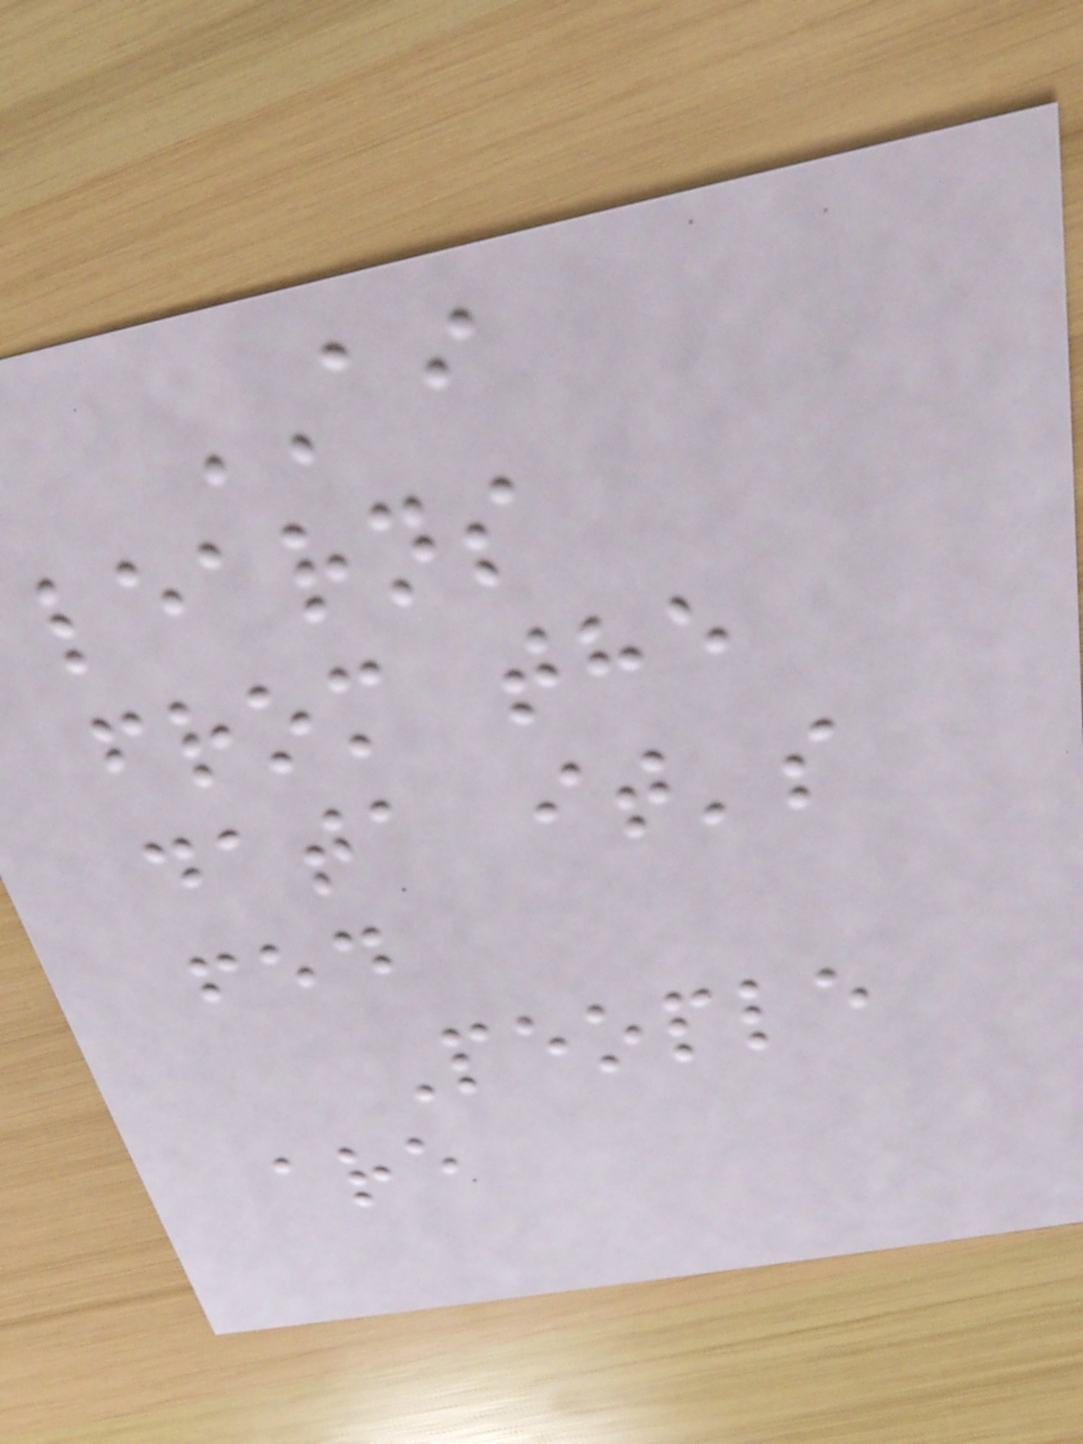AI
learns
from the
data it's
fed
People
are
